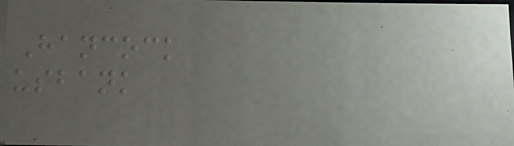Hancock
usbank
